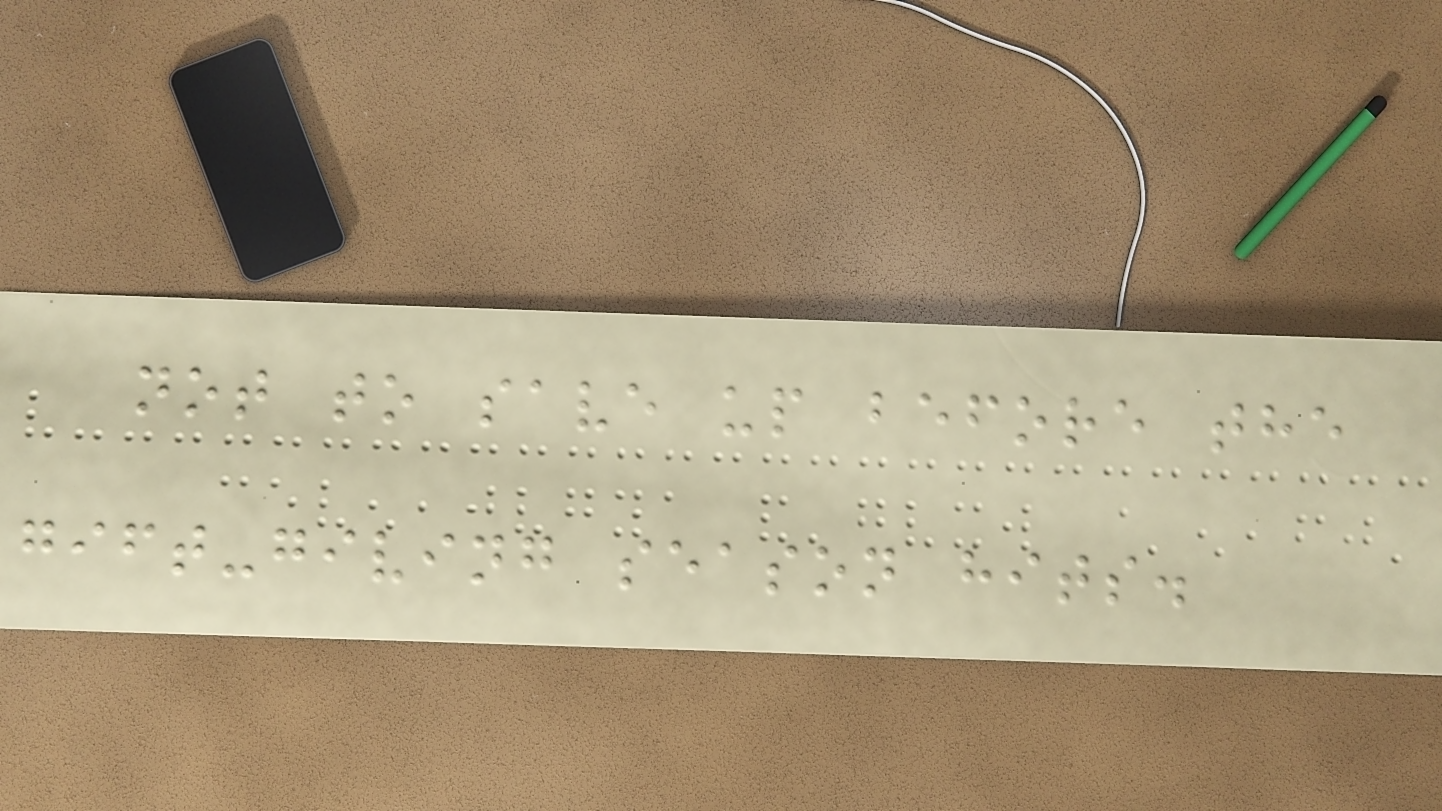not to save up before the
gift-giving season hits.
